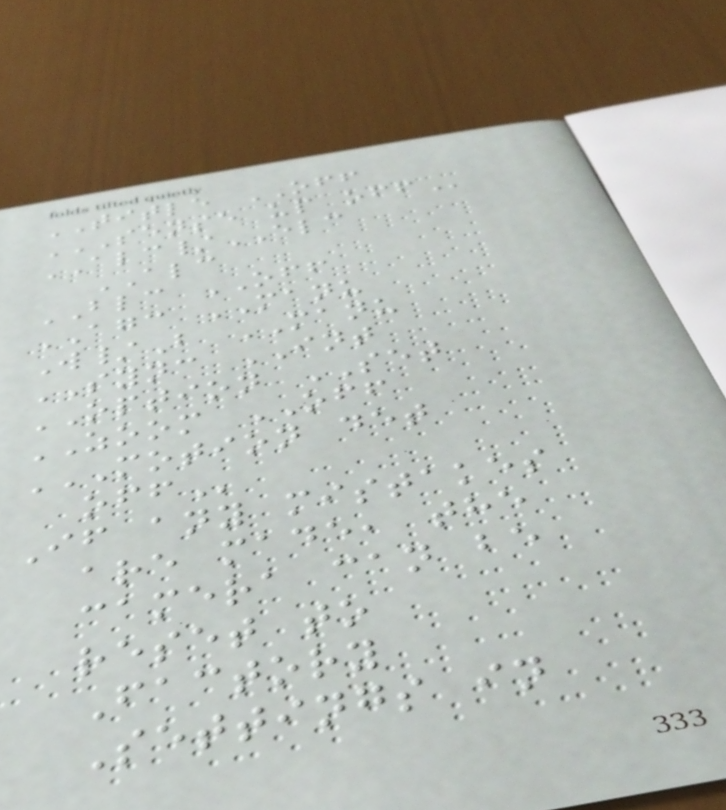TITLE OFF
SENSE UP OFF
ALC/ELC
ALC
BLC OFF
AGC MANU
W/B MANU
SYNC INT
OPTION SET
ZOOM OFF
MOTION DET
OFF
If any mistakes
are made, the
camera can be
reset to
Factory
Settings in
